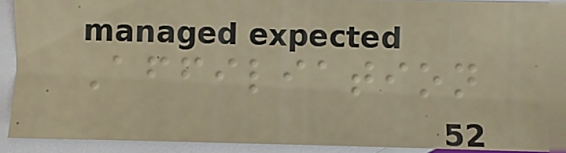Affiliation
